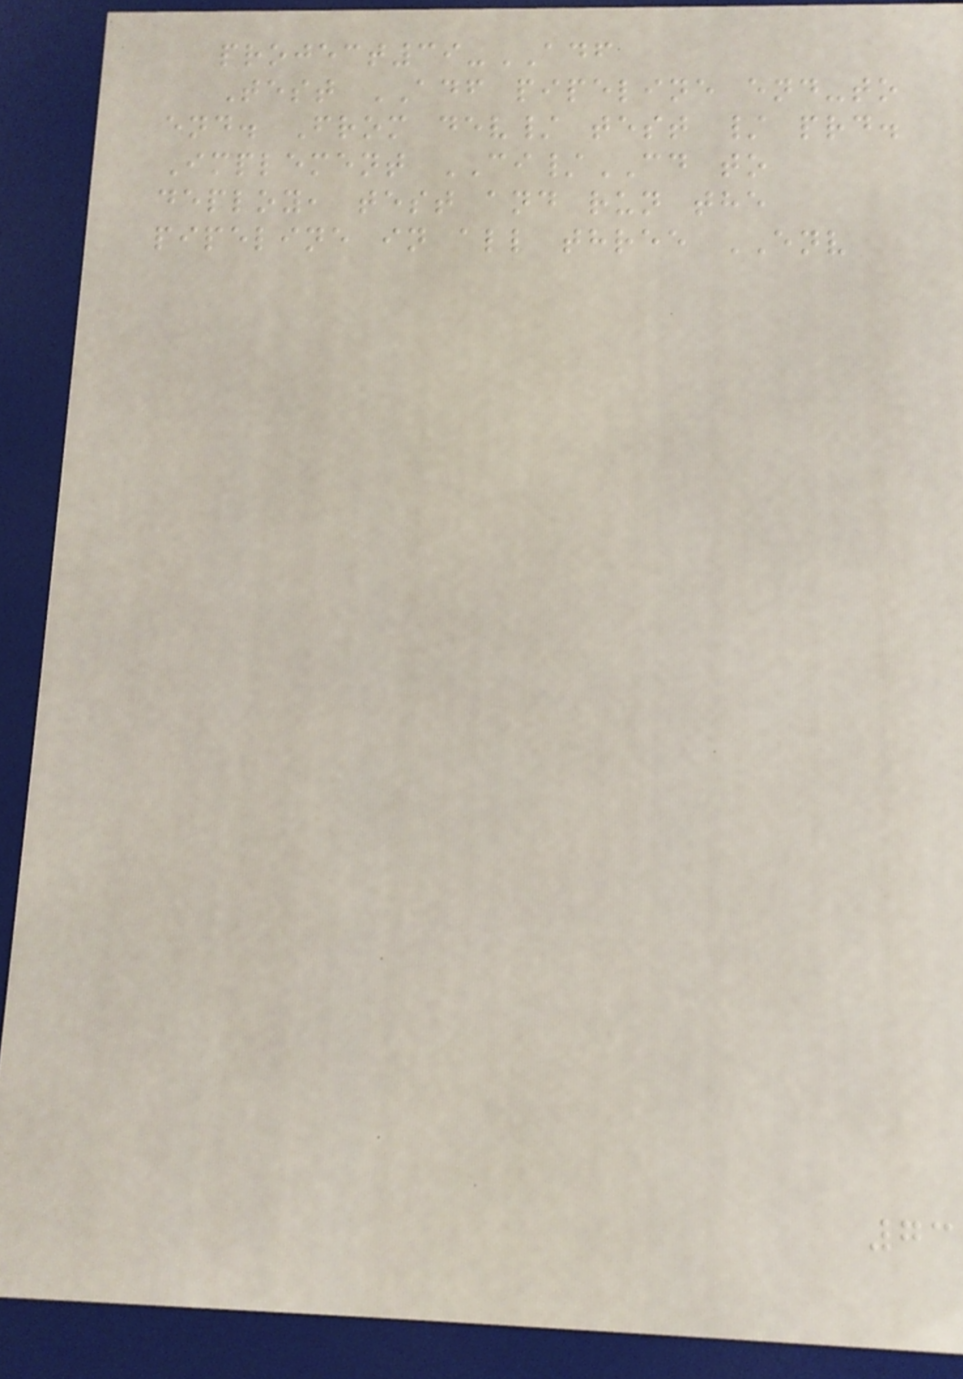project39-ADF
Test ADF pipeline end-to
end. From dev/ test / prd.
Implement CI/CD to
deploy, test and run the
pipeline in all three ENV
73
